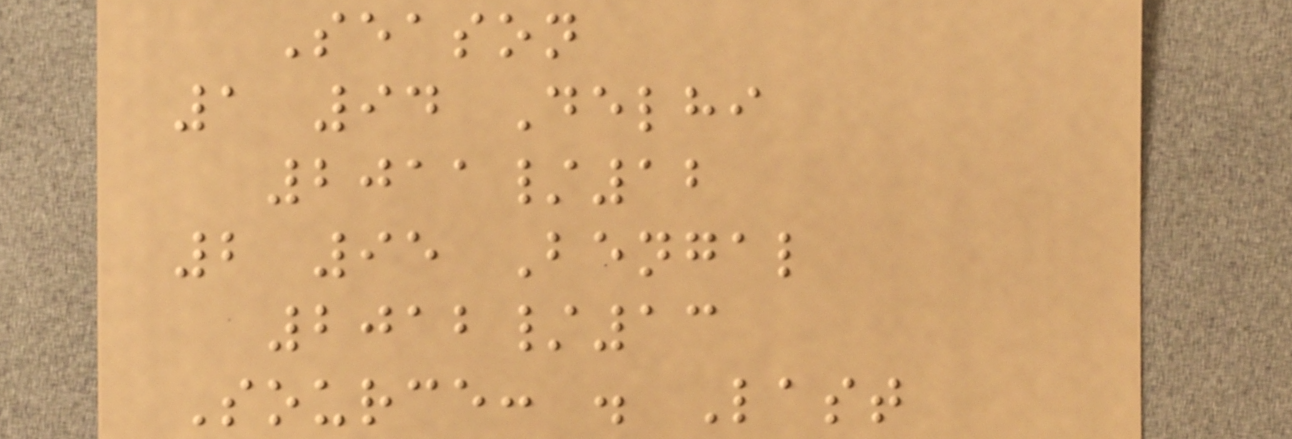Season
1 94 Delhi
2011/12
2 95 Bengal
2012/13
Source: . Last
